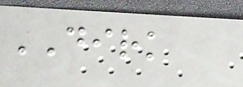DIRK
